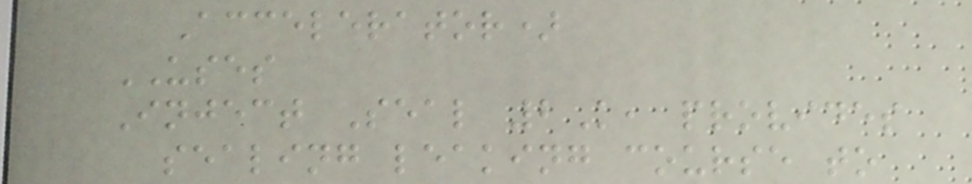Accelerator)
USES
Inject Seal 2K, provides
sealing leaking course to
